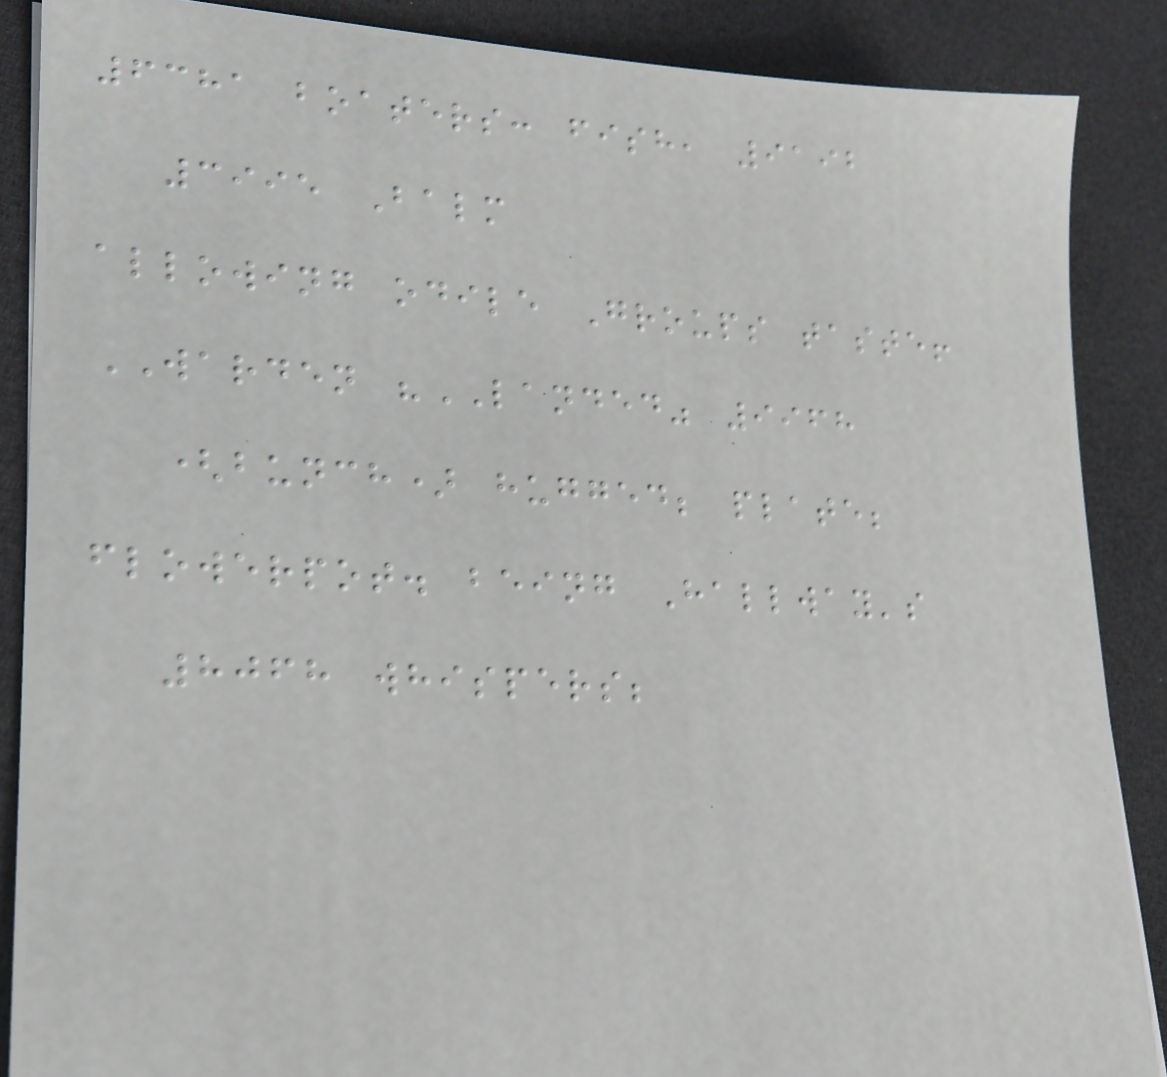6381 boaters: fish, 9192
3995 Balm
allowing odile Groups taste!
WARDEN "LANDED" 9968
(bunch) hugged; plate;
flowerpot. being Hallway's
8068 whispers;
